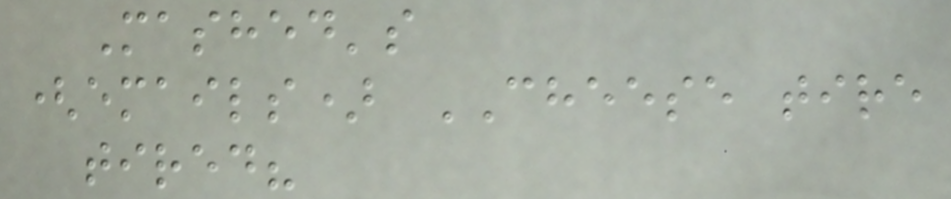Mashed's
(emails) CHEESE tire
tired?
